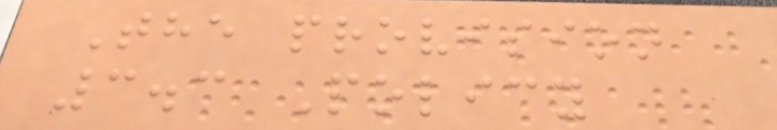The provision
3.3 Policy
